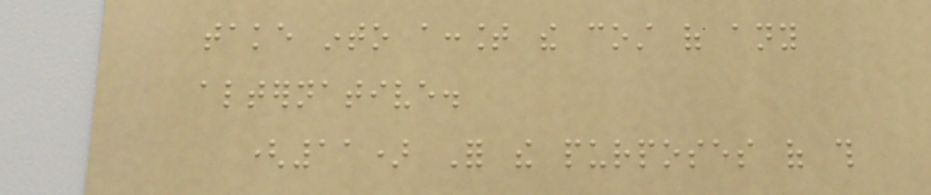take into account the cost of any
alternative.
(11) For the purposes of this
